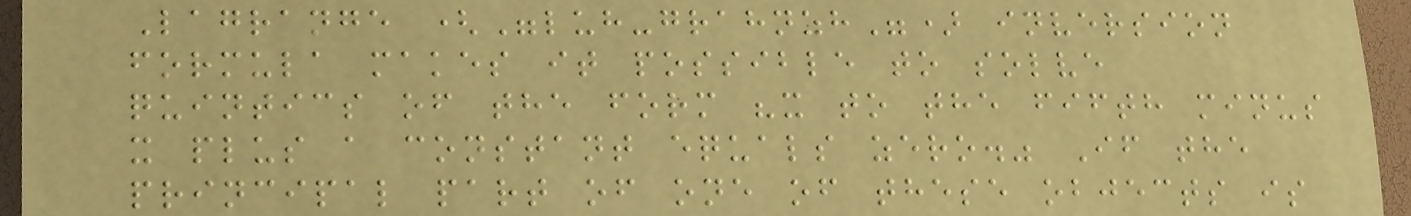Lagrange ("luh-grahnzh") inversion
formula makes it possible to solve
quintics of the form "x to the fifth minus
x plus a constant equals zero." If the
principal part of one of these objects is
